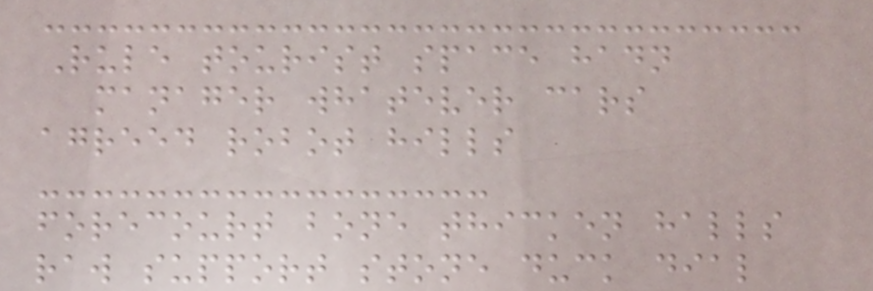Rule tourist space hadn
manager whatever cars
agreed robot hills
forecourt bone thicken halls
raw support stone duck dial
